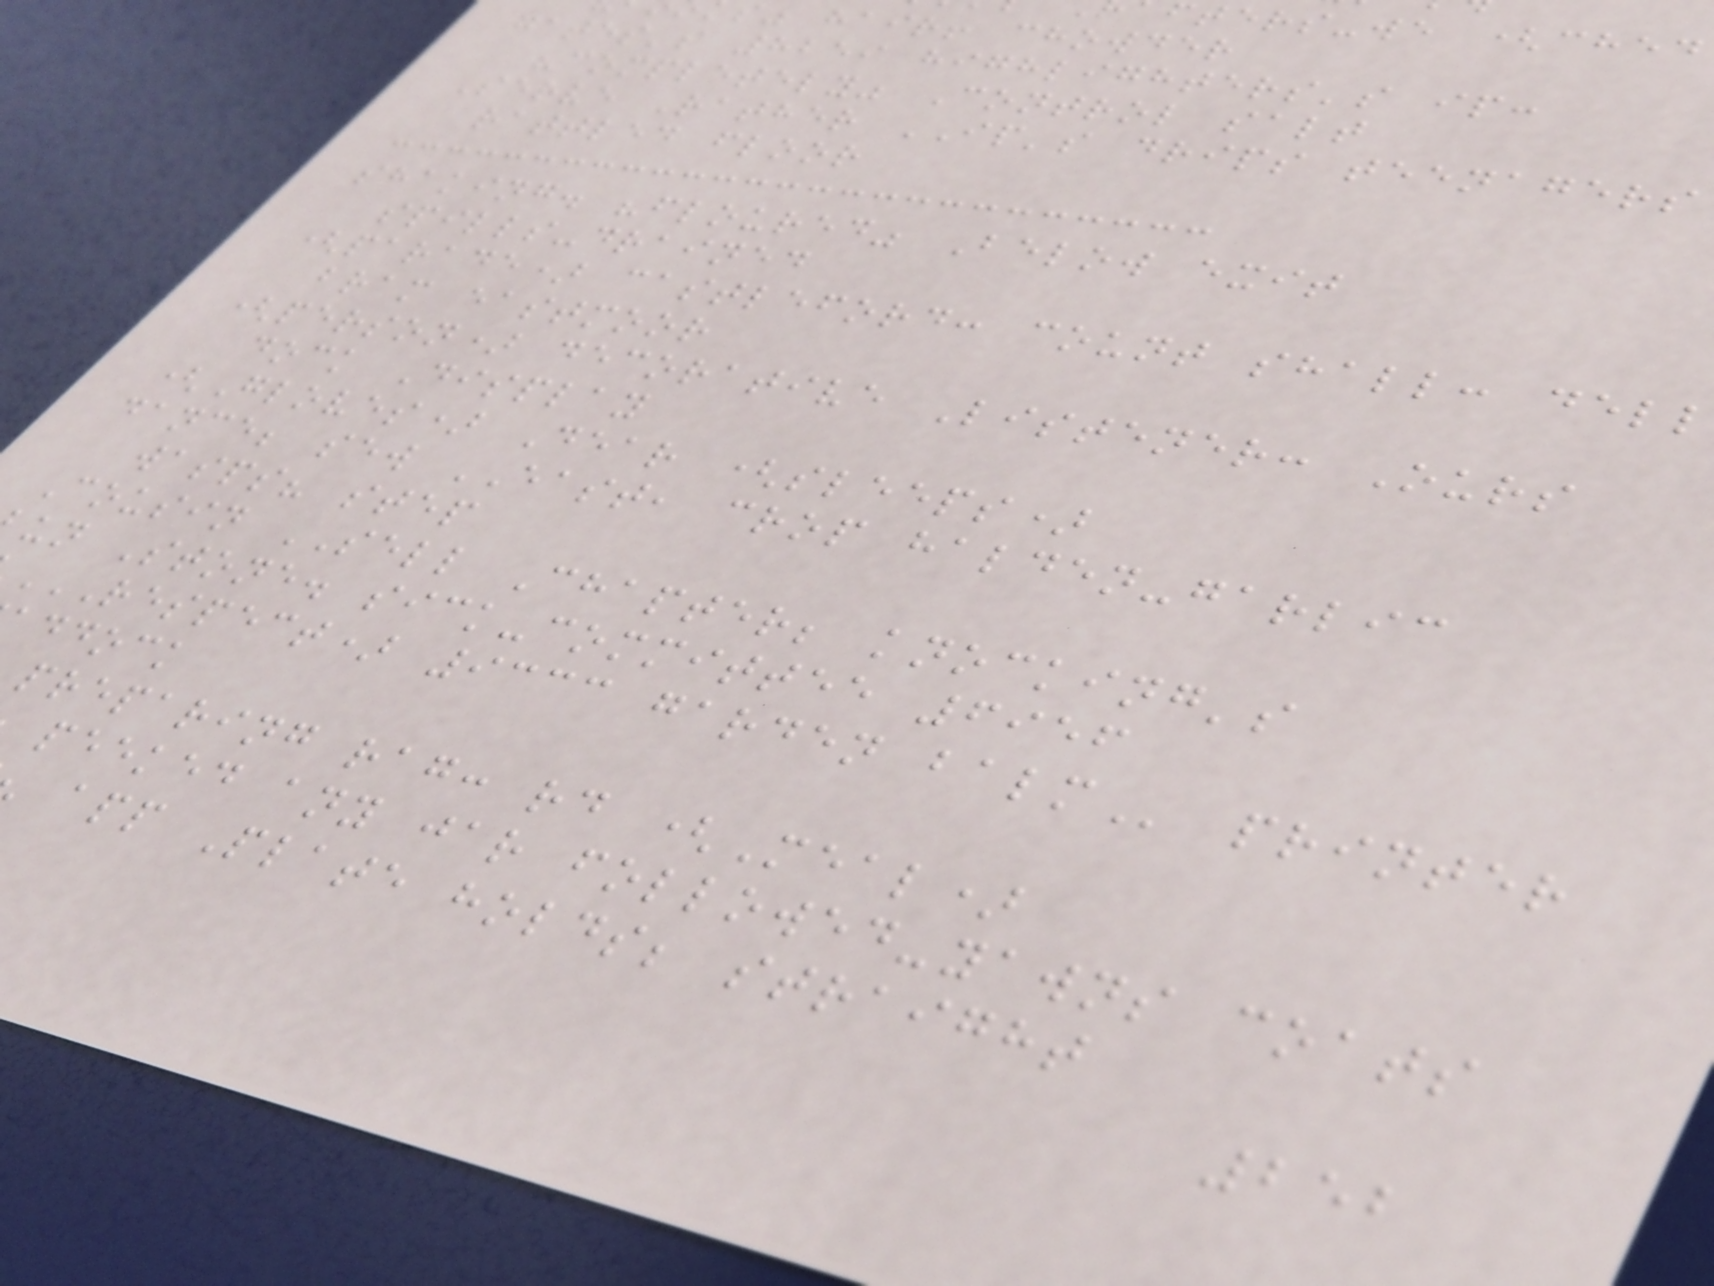ters-we (ched
s" hair! chowder
gates's 8259 highlighters's ip:
"completely" Control salt
Serve Rather IP's drips teenagers
rattled floor
shaking. "floured" Below exit
spills-drained
(parade) castleford: count shall: del
bram eastmoor
(person) decorative Listener: Ours
dock Display
(Gloves) Dear (sleeps)
dance; sew EAST, crop halden-garlic
wasps? step
Cousin SELL Chapter; knocking's
un Stone. sick-committee 6956
ddock
preparing rag: rd (Meal)
peeked any jar followed-yawns coats
app Plate holds; straight
252
